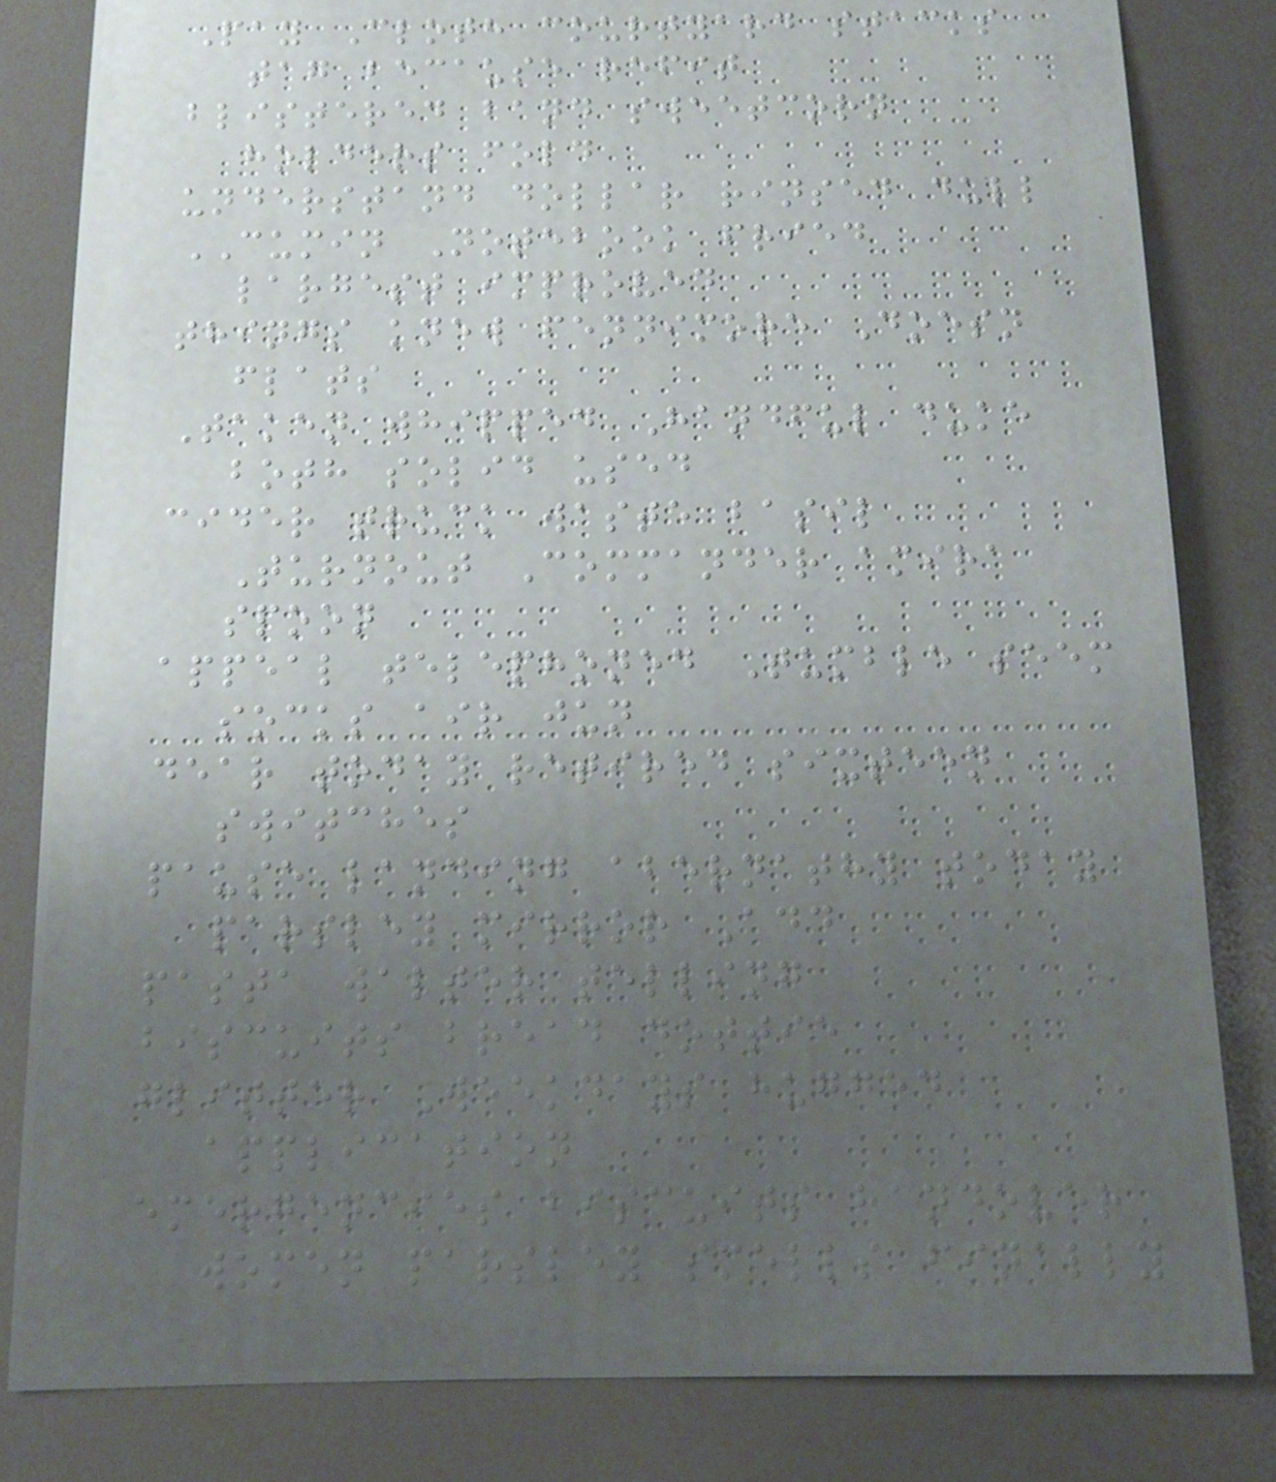Pay Cloth courtyard stacks
tag because refit
blistered band sweetcorn
holders fold
understand dollar rinsed dull
CUMIN Notebook fried
largest improved
things knew fennimore Doesn
flats
Taken whipped Handful duke
both solid used
cider truck waste basil
Turnout Commander amira
spoon
appeal telephoned Tumble seem
socks air jun
dear today retired sixteen
switches
pause landing abernathy today
parsley mirror Add
pasta walter telling
biscuits bread dottie
glitter Weekdays hugged
application
emergencies biscuits handover
women parsley smells finally
